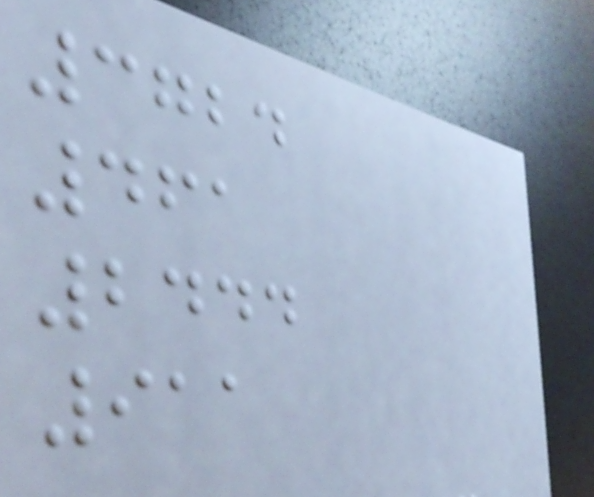3724
461
2444
911
